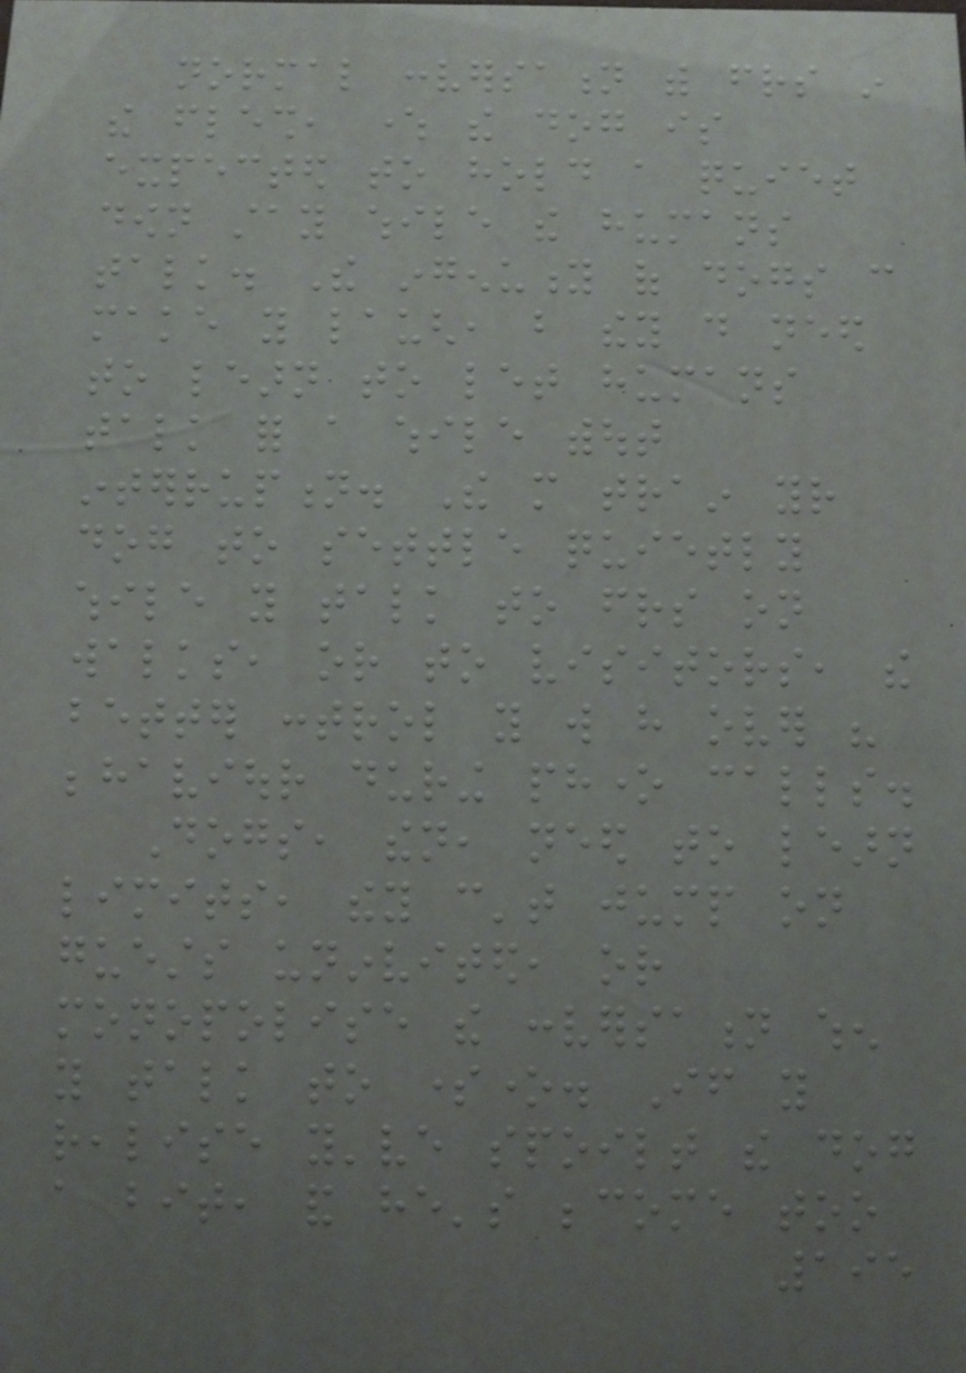normal conversation with friends in
the flesh, where the dog is
expected to hold a quiet
down stay while the humans
talk. The ingenuity of dogs can
make you laugh, but they do need
to learn to let humans
talk for a while without
interruption. The more train your
dog to settle quietly
while you talk to friends on
walks, or to visitors, the
better control you will have over his
behaviour during phone calls.
Dogs, then, need to learn
limits, they can't jump on
guests uninvited, or
monopolise the conversation when
you talk to someone. If you
realise you've spoilt the dog
a bit, and he's become too
195
